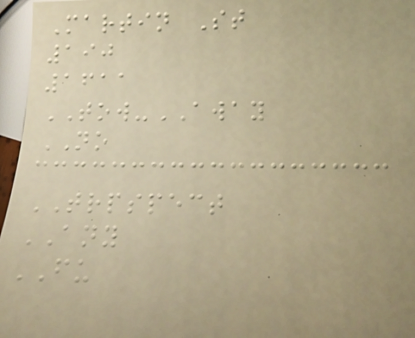Martin St
190
1611
TOW-AWAY
NO
TRPSPECT
ANY
FU
